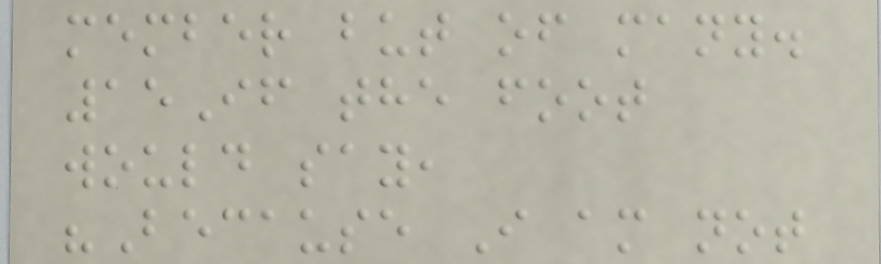member but of many.
15If the foot
would say,
"Because I am not
